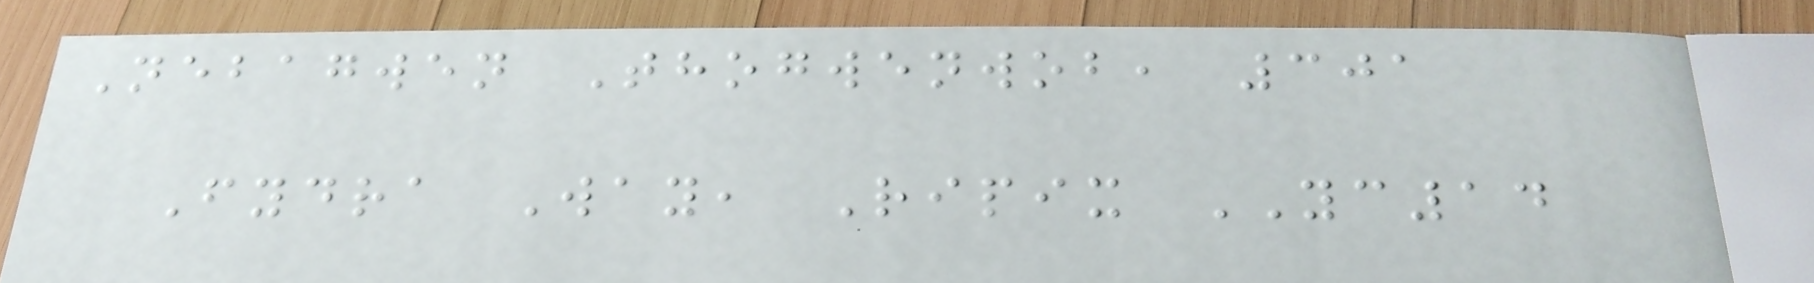Nebagwen Thogwenwob, 301
Fydra Way, Ripix YC14
